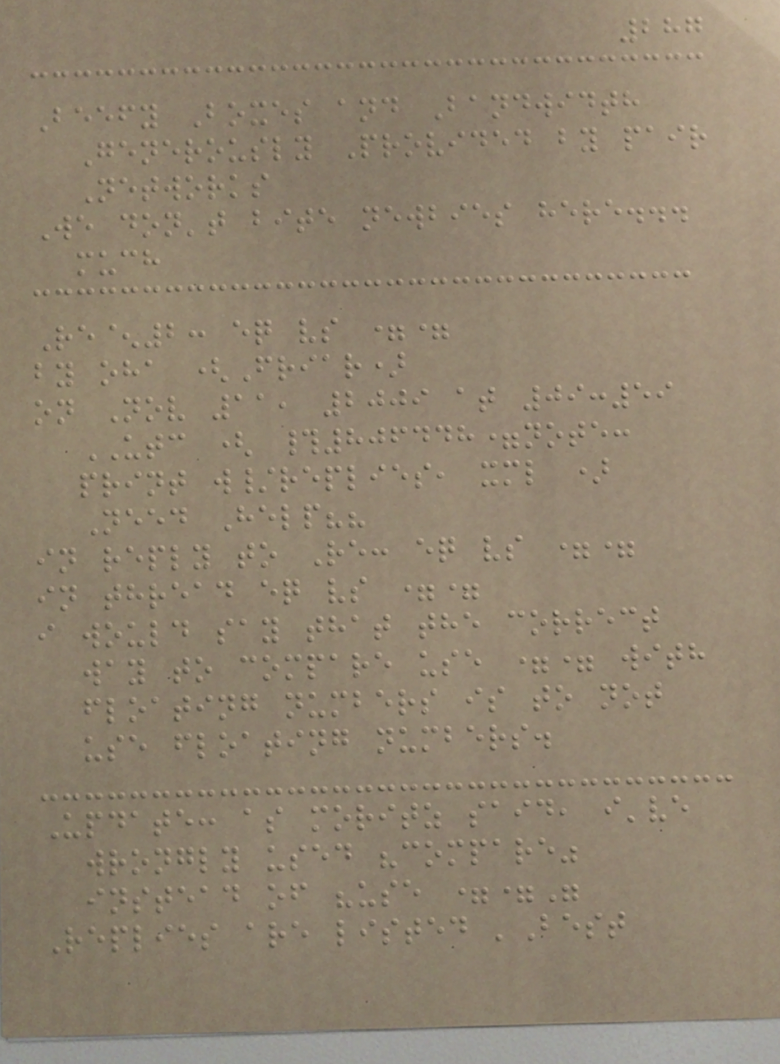287
Beefy Boxes and Bandwidth
Generously Provided by pair
Networks
We don't bite newbies here...
much
Re^2: eq vs ==
by oha (Friar)
on Nov 11, 2009 at 09:59
UTC ( #806448=note:
print w/replies, xml )
Need Help??
in reply to Re: eq vs ==
in thread eq vs ==
i would say that the correct
way to compare use == with
floating numbers is to not
use floating numbers.
Update: as moritz said, i've
wrongly used "compare"
instead of "use =="
Replies are listed 'Best
